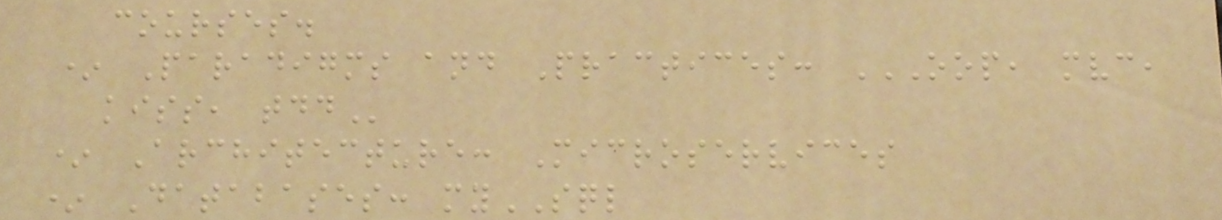courses.
* Paradigms and Practices: OOP, MVC,
KISS, TDD
* Architecture: Microservices
* Databases: mySQL
